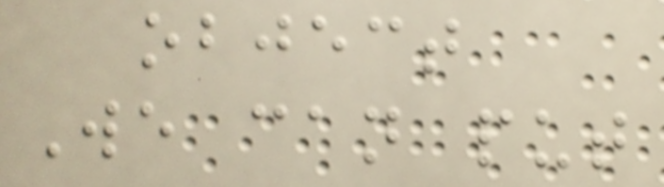object
We can put
